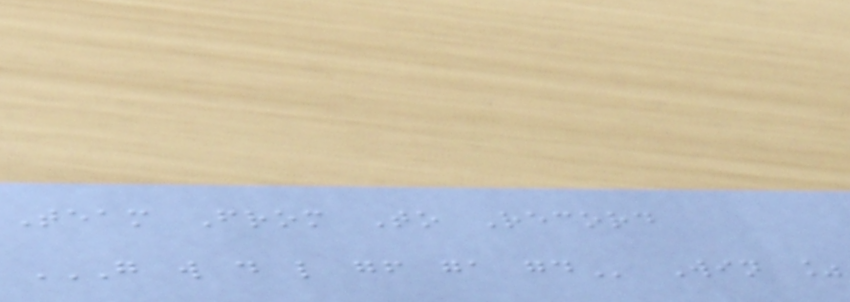Team From To Record
G W D L GF GA GD Win %
